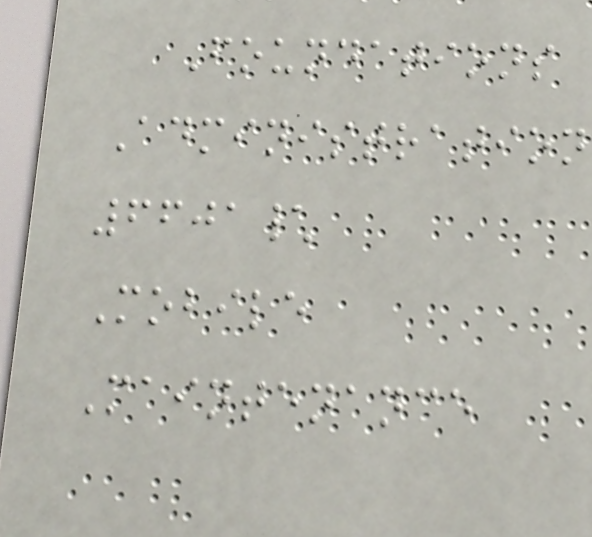Foundations
Administration
6601\
Mobile
Maintenance
